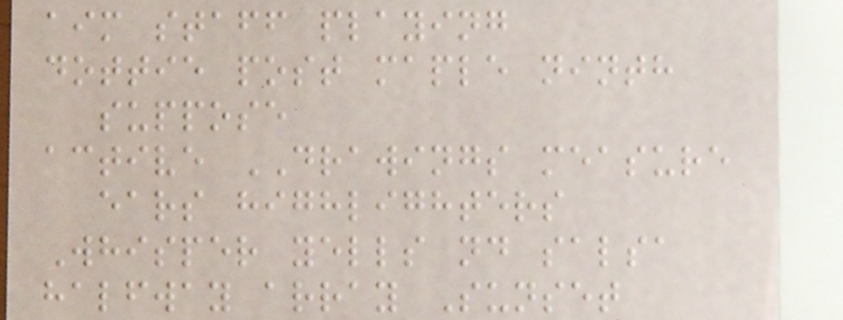aim staff playing
dottie post maple ninth
suppose
active DRAWINGS measure
ears highlighters
Whisper yells nd salsa
halfway array Sunset
